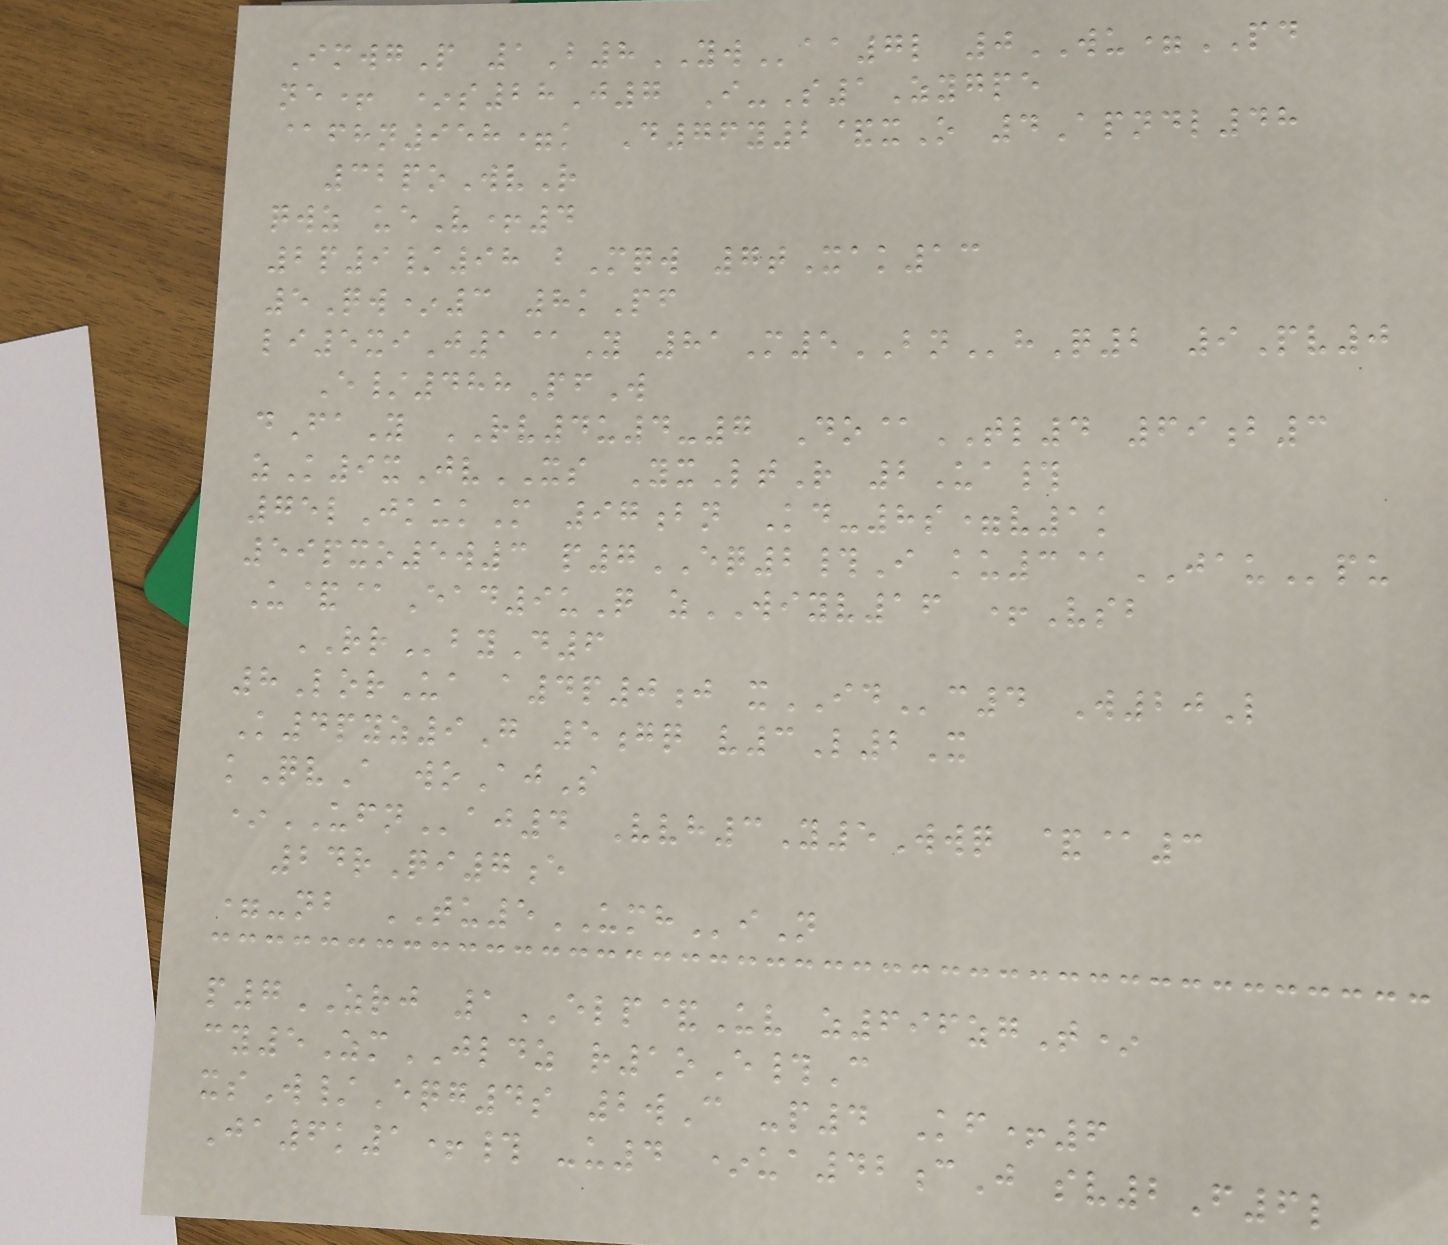ImwgP 1B8YWaa7l 0WU=PD
ne+ *s28J7 I-S1Zygpe
@fhn958=k D76y2&xO 4Apndl48
32poWvR
qwz ueV+4
2p9/98 bMqw 7tXak13
5Qw*3 8kPf
li5xiJ1@Y 81M5BNhQ2 9Pv0
E/488PfW
dFaY RV4u4-7 Do@TL4 69b3
zK9xJvXS YxLtR 2Ua#
75lJkukM 97bn Kd-8s=v1k
59pxo5w3 p7EQ2#I ku3@JAUpu
U&@Ead9uQ zWIYV16 +Vsb
RRbyD6
8LorUa a4p0j xIDc4 W20L
K4pyz9G 5gq v3L2X
kQvA woAjS
*UFNaj4 Vvh3Y5Wwq &@3
24rQi7e
=-nb TU5UMHiN
p7ZRJ 1ELP&Uv z696zgT*
cy5ZmJLDZ r1oE#C
xsW/Eqg4s 2wC -p4 Kf+6
Ja6k1+# -u4 *ua42cJ sv2F6l
